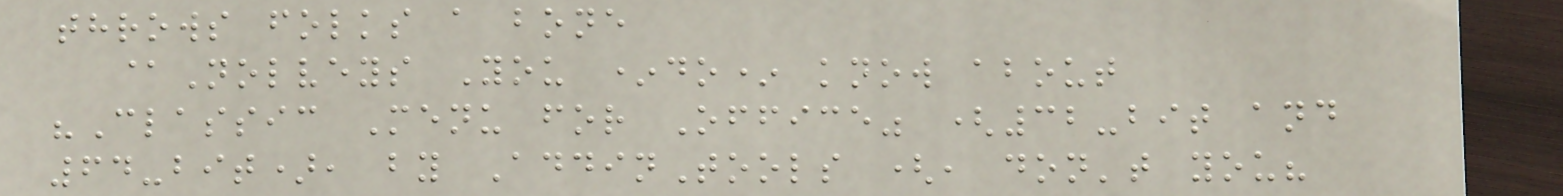throws folks a bone
@Nolveys You *do* know about
"Classic Menu for Office" (32-bit and
64-bit), by AddinTools (, don't you?
